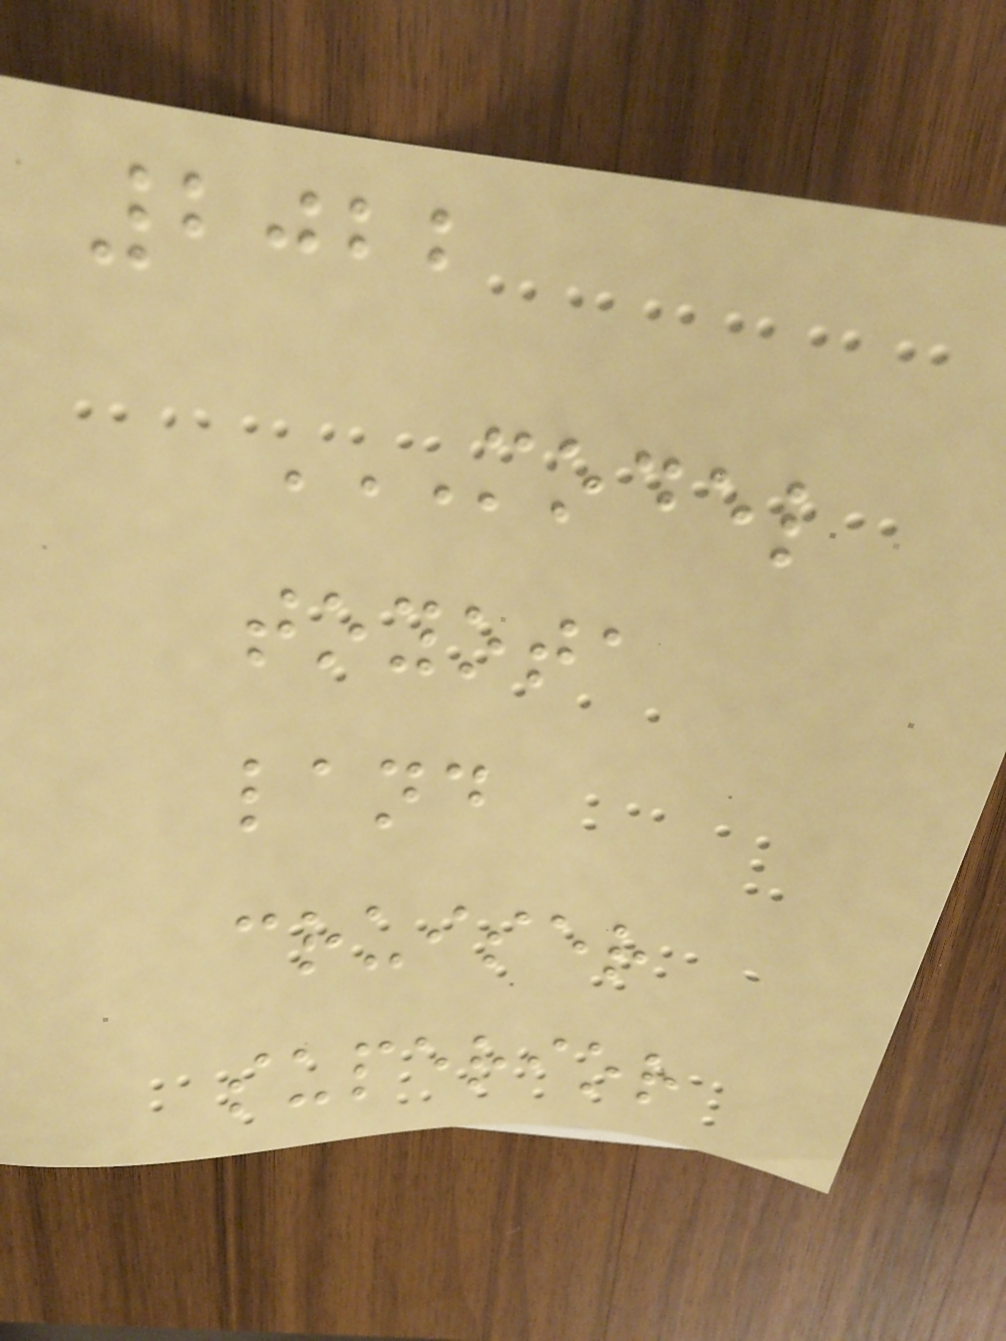2022
MODEL
TOYOTA
LAND
CRUISER
SUPERIOR
